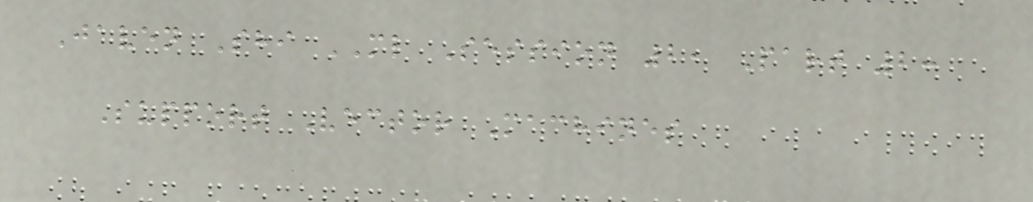Javen Shi ML Session 2, Part 2:
Support Vector Machines
